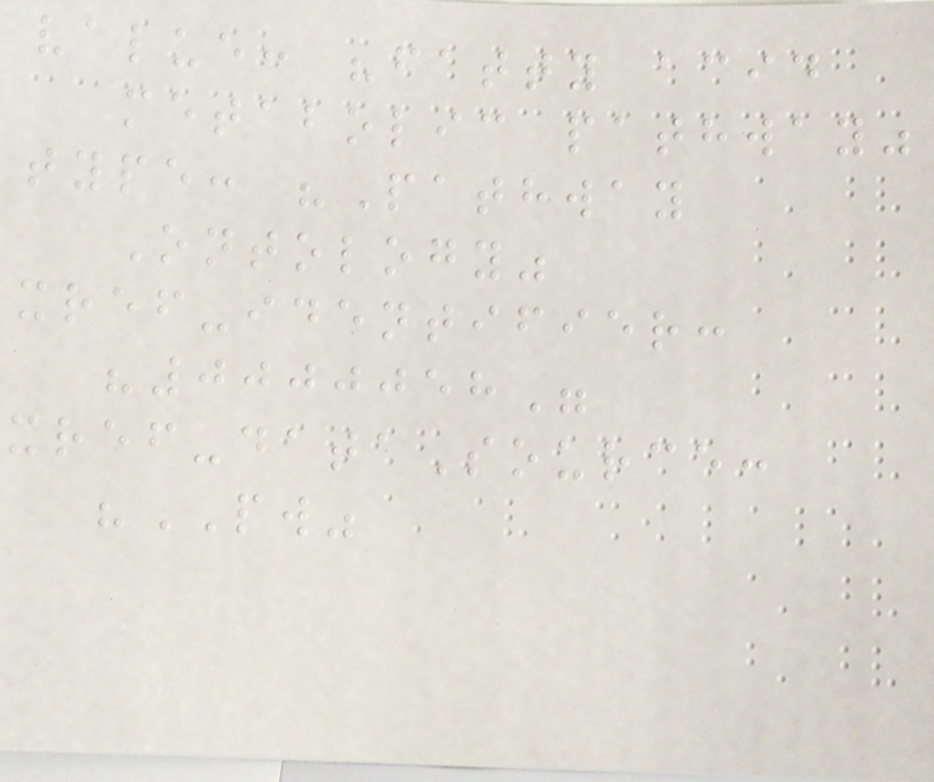value: "fatty acid
metabolic pathway"
type: "Pathway
Ontology"
xref-identifier:
"0000058"
xref-dataSource:
"PW"
